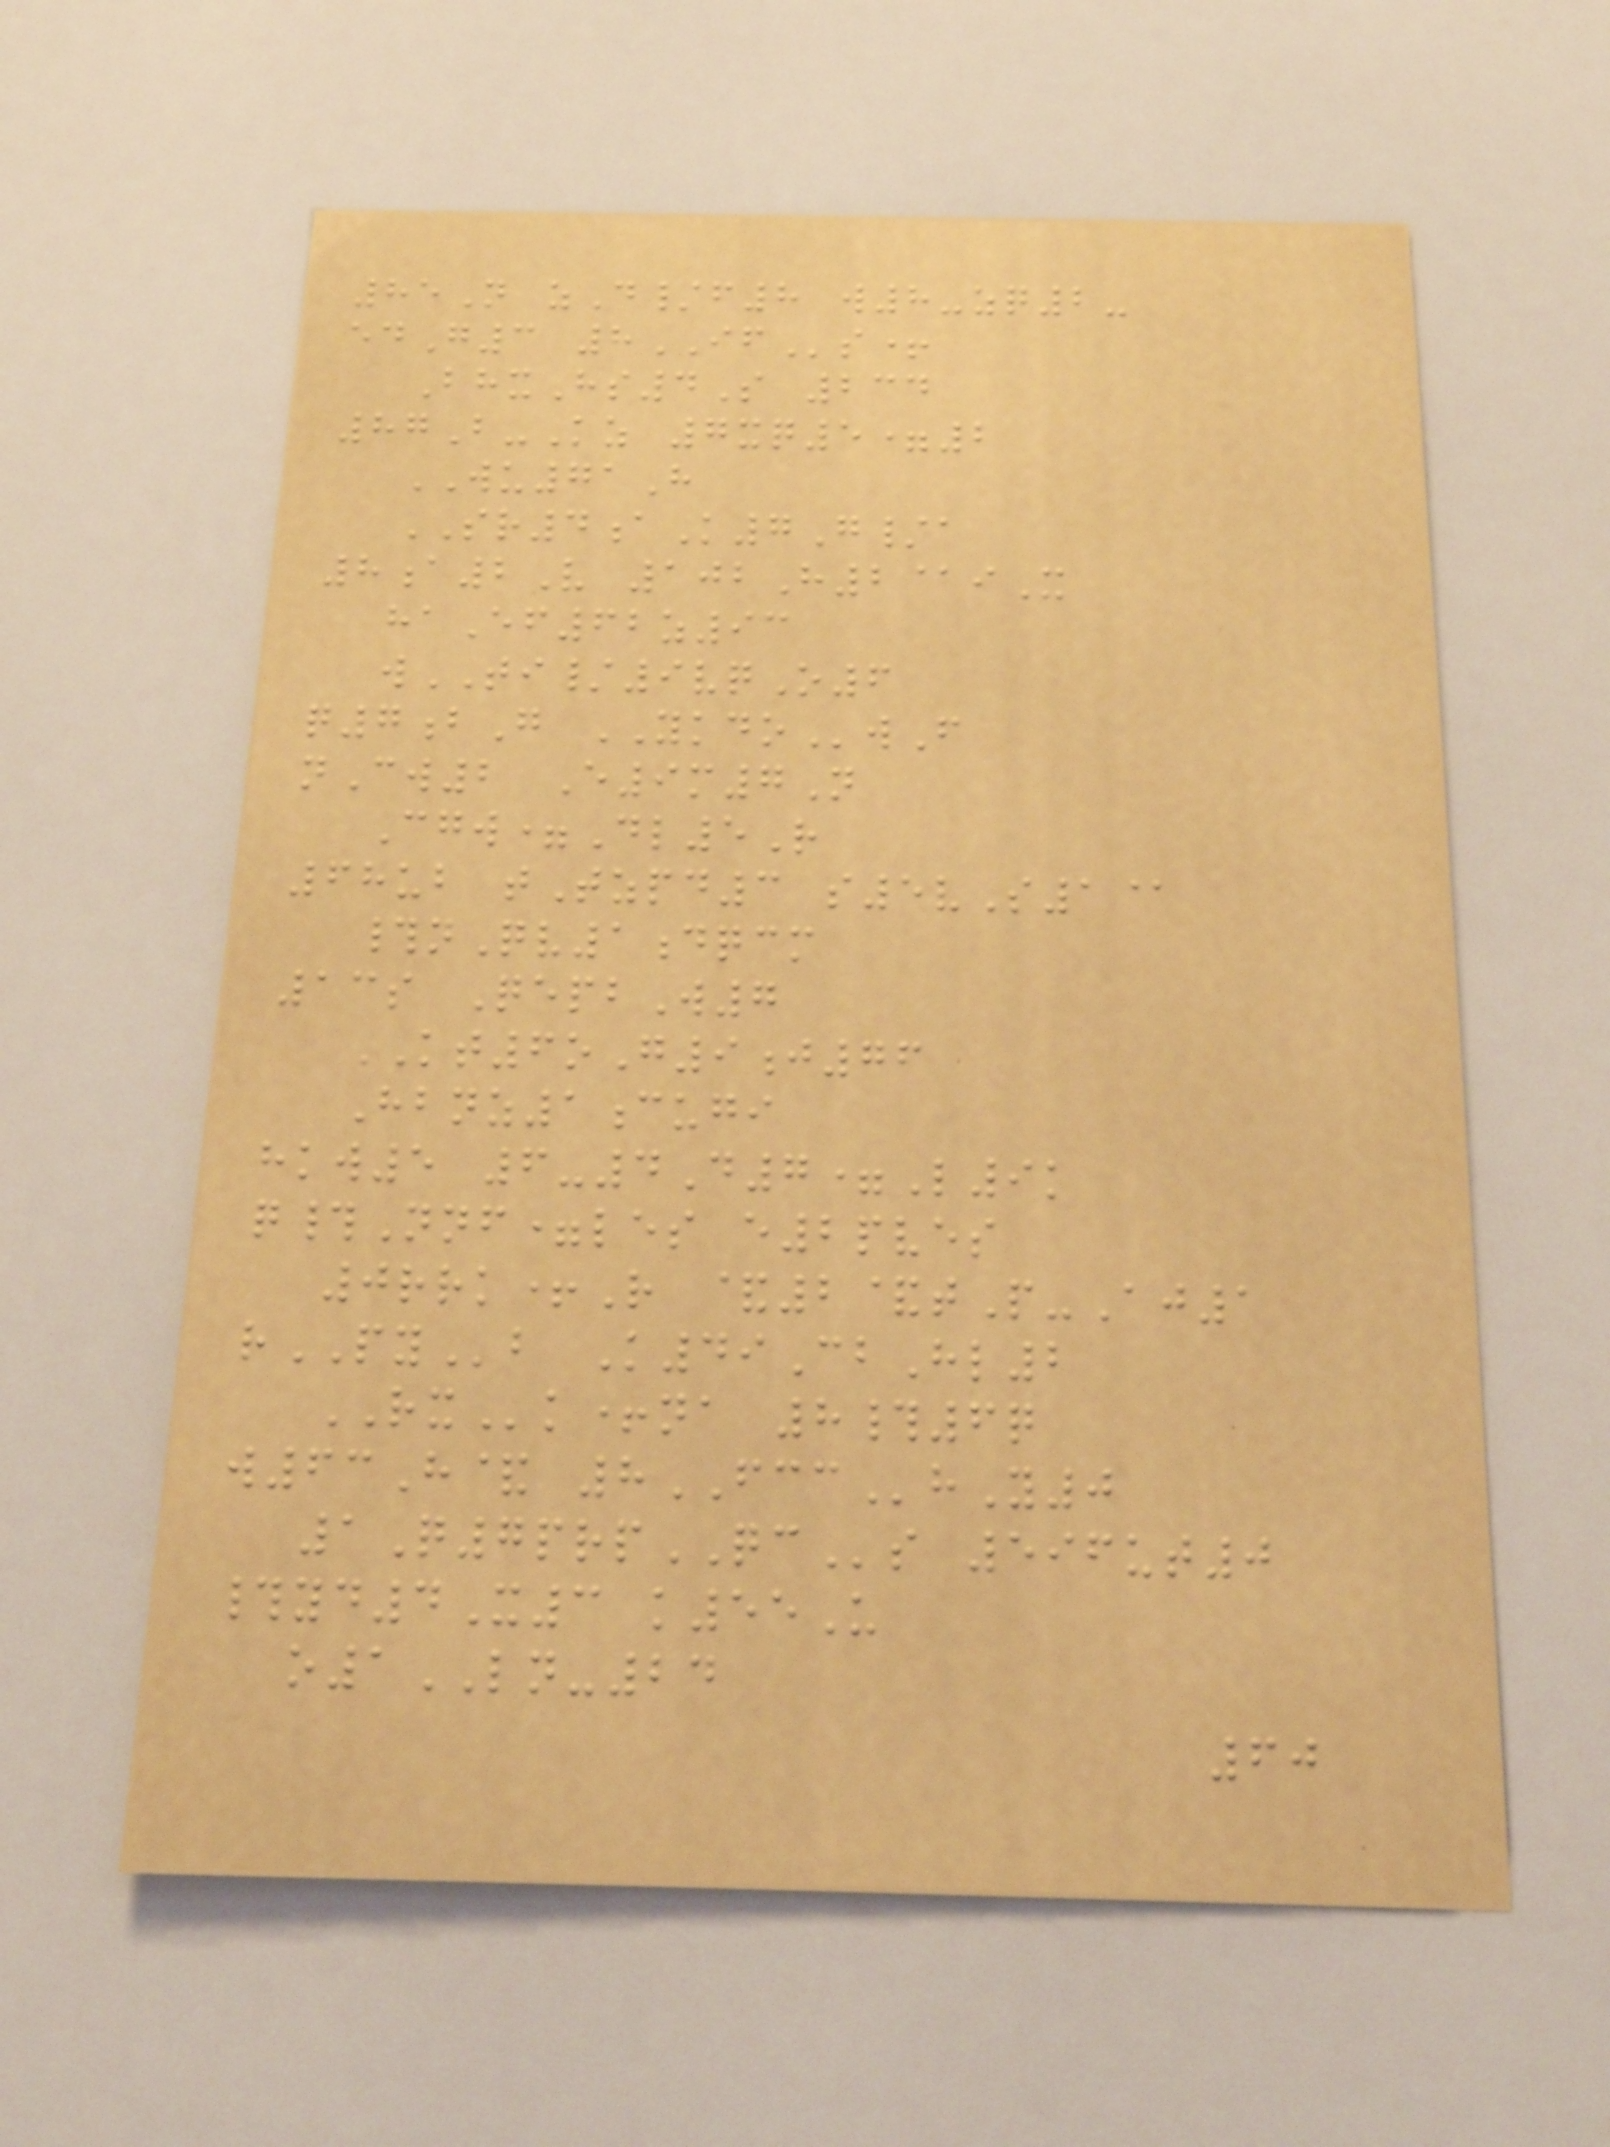85N zD/f8 w8-zq2-
edG3 8IFs+
BhxHs4S 234
87B-Kz 7xq5=2
WU71H
SR4aK7G/a
8a2V 102H2@iX
haEf62z93
wTI/9vqO6
q7bG YKDOwF
nCw2 E9m7N
Cgw=Dl5R
68ub tTzpd3 s5vS1@
#nQv1dqcm
13s QepbW7
KT6oG9j76
Hbnz1cugi
hkw5 6-4D7=L9k
q#Nnf=les e2pves
0rrk+R &2&tP-Aj1
rPYb K49CbHl2
RXk+na 8#6q
w63H& 8FCChY0
1Q7prpQCs 596ut0
#yd4X3 k55U
o1LN-24
60
